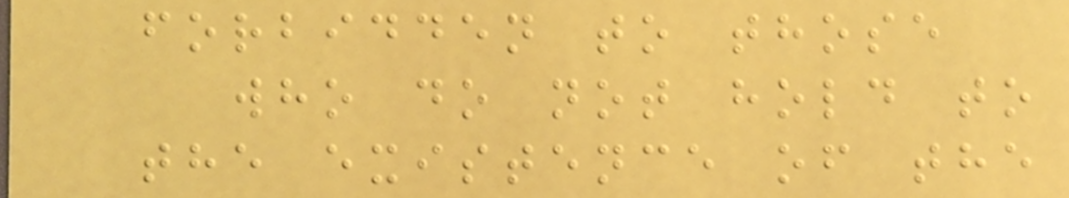forbidden to those
who do not hold to
the existence of the
